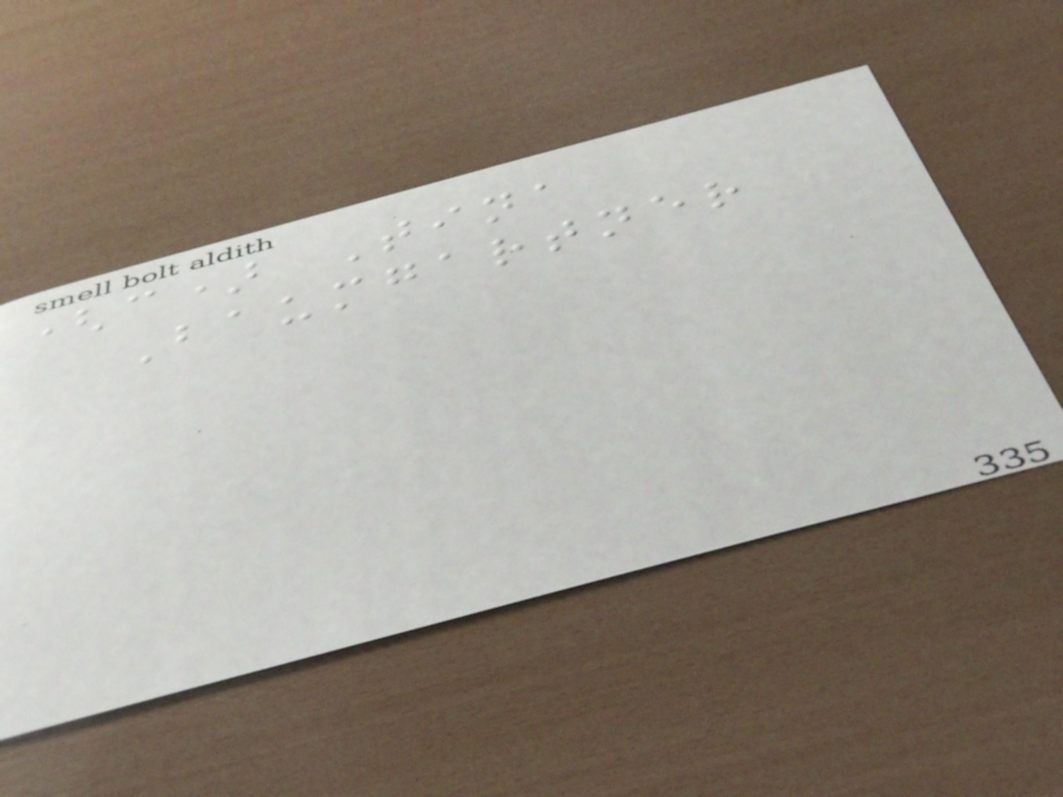(c) Tina
Baumgartner
